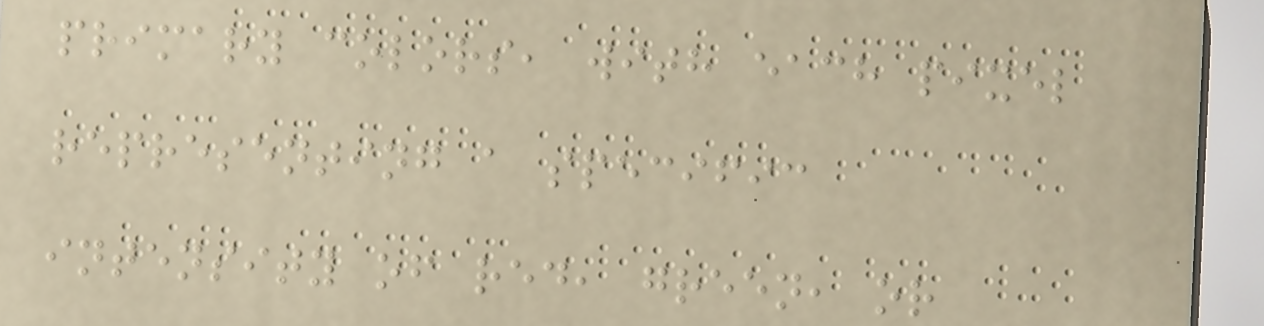primary colors, with each pixel
representing a specific
intensity of red, green, or
